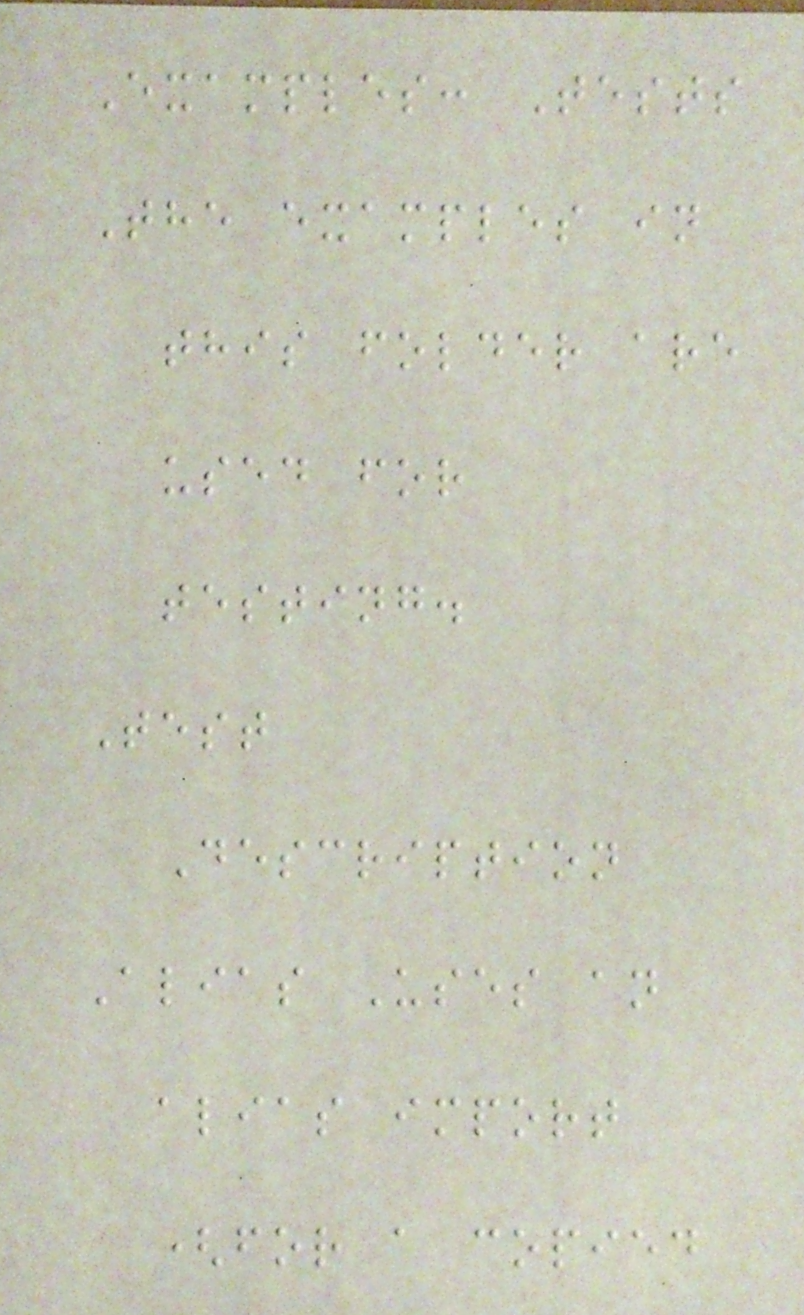Examples: Tests
The examples in
this folder are
used for
testing.
Test
Description
Alias Uses an
alias import
(for a copied
